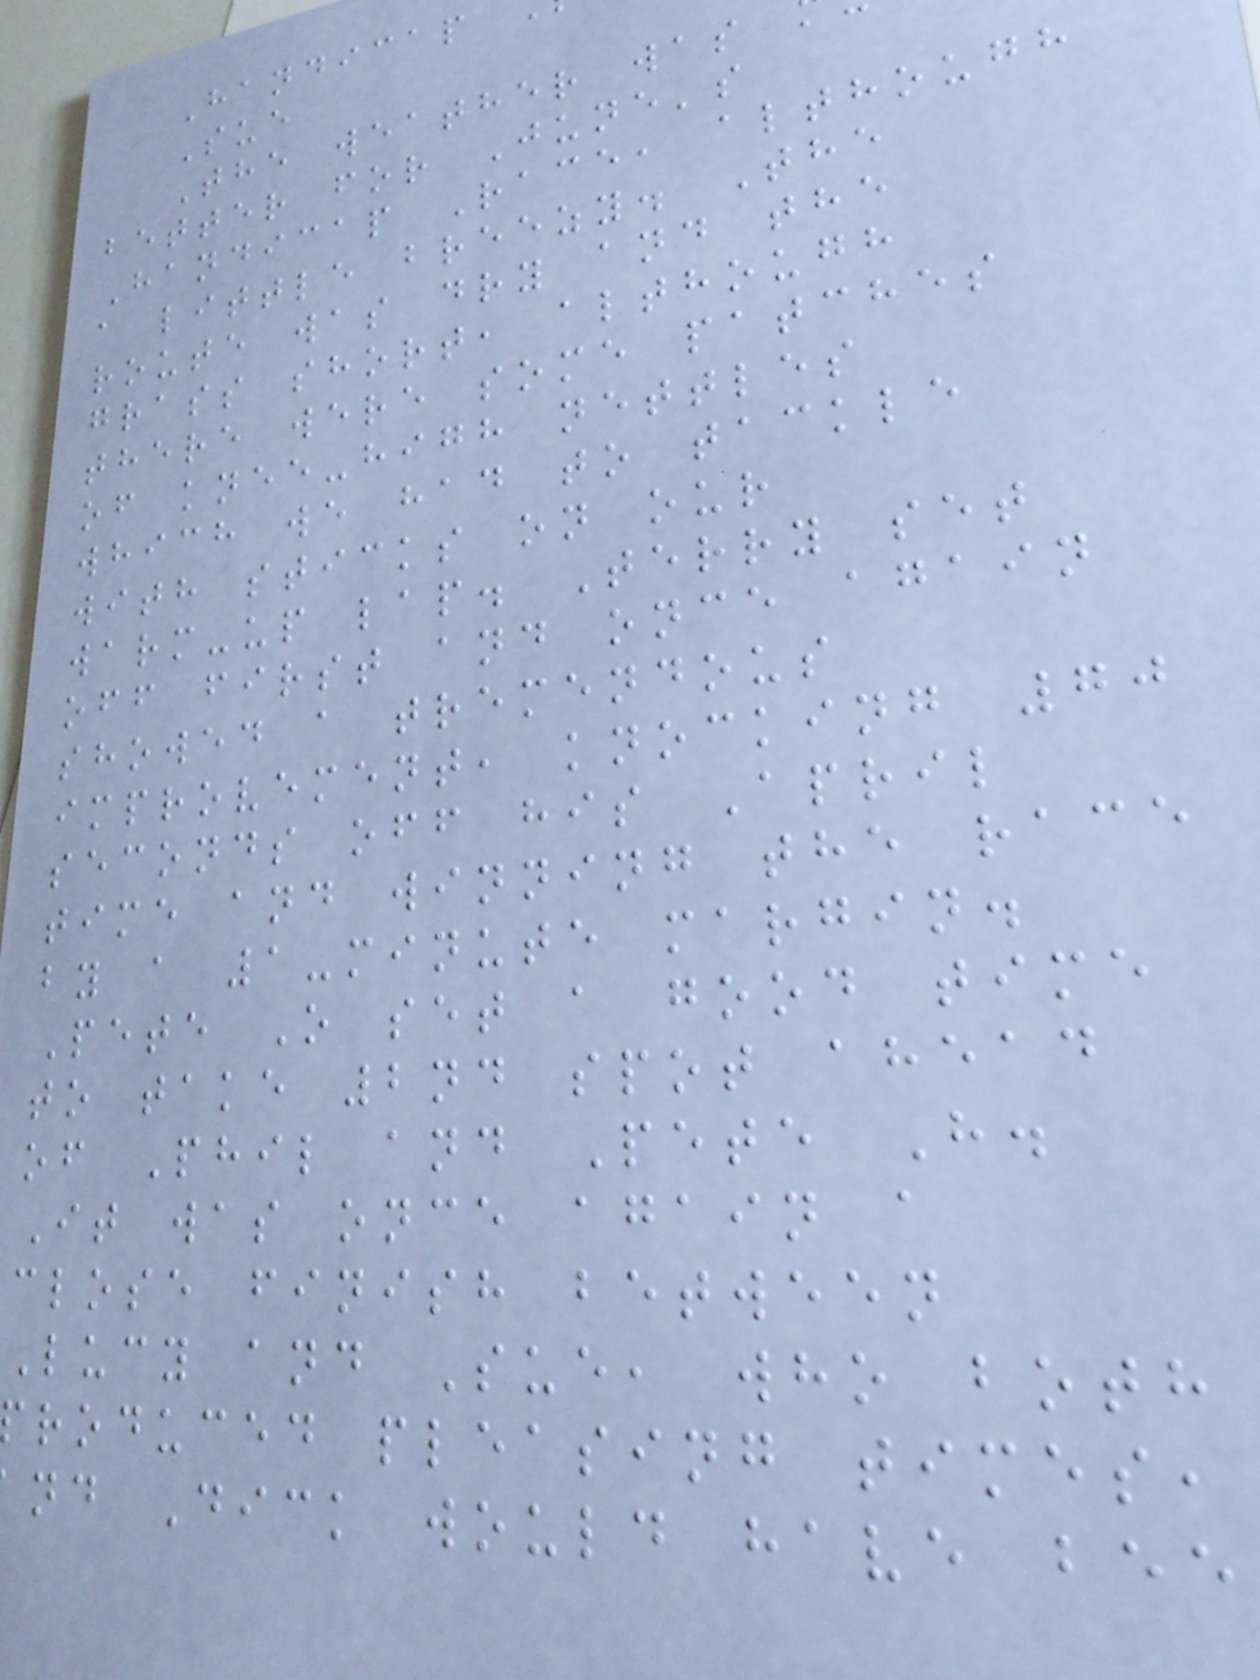Handicap
Sue
The weather was
better for June's
Handicap Race, although
a little breezy. The
route was dry and the
grass short, although
there were some patches
of knee-high nettles
which we had to tackle
with sticks on our
warm-up lap. Terry set
off first and once again
showed a tremendous
improvement, knocking 70
seconds off his April
time and winning the race
by a 1-minute margin.
Pete O set a good time
to take 2nd spot ahead
of Phil and Pete H.
It was once again a
close finish between
Lucy and Sue, who both
roduced pleasing times,
nd Dick would have bee
